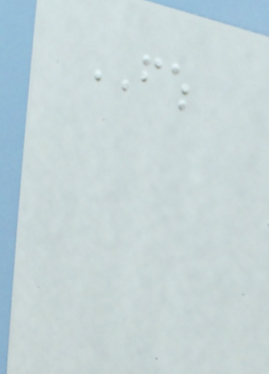FWH
